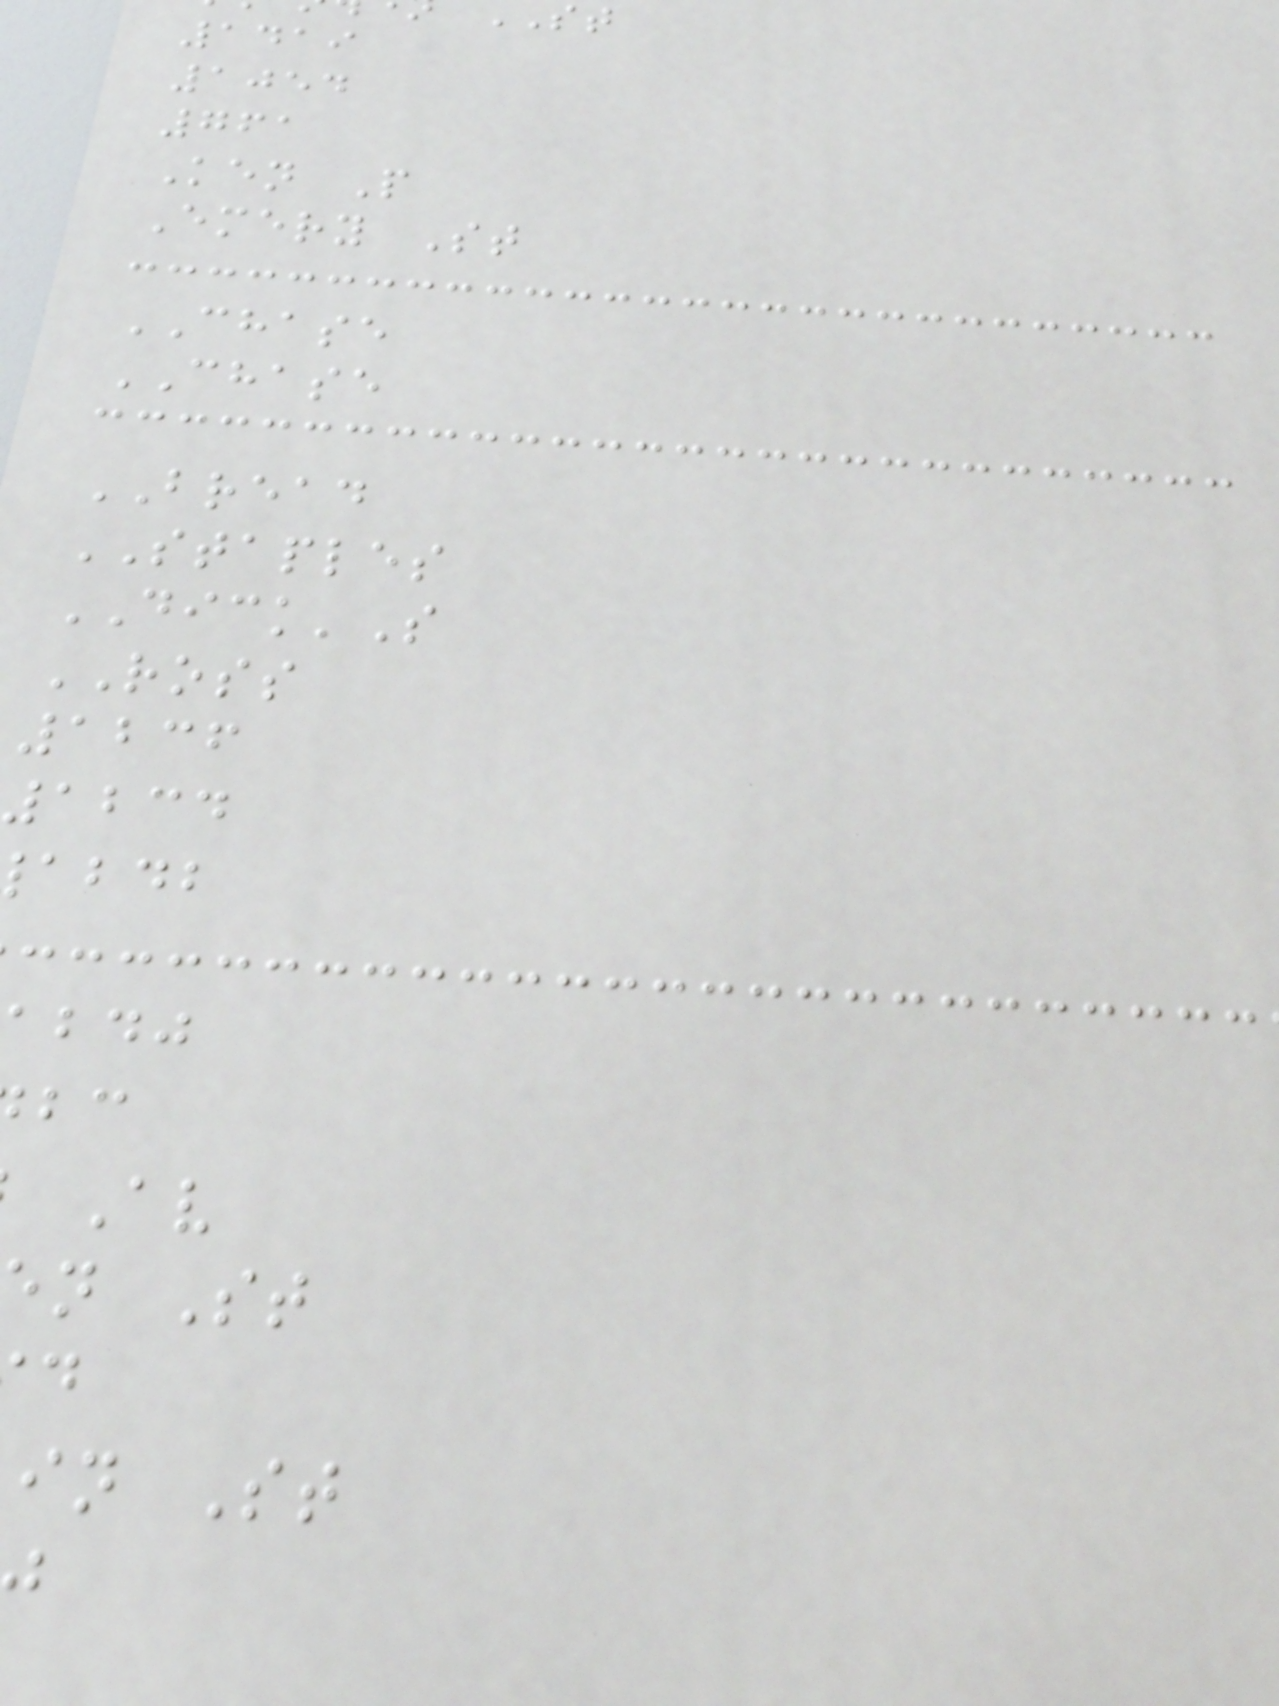1419
1054
761
Ken P
Emery St
CHASE
CHASE
BREAD
STAPLES
DICK'S
ROSS
1236
1234
abdb
n St
in St
